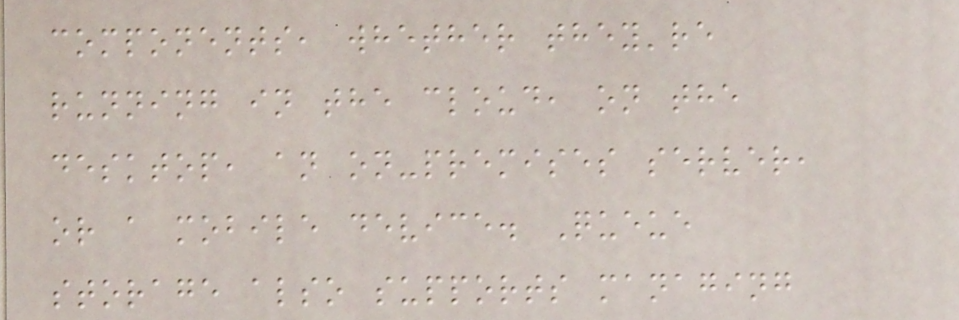components, whether they're
running in the cloud, on the
desktop, an on-premises server,
or a mobile device. Queue
storage also supports managing
